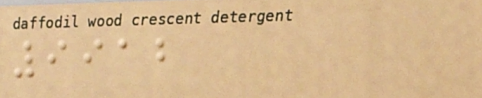9912
